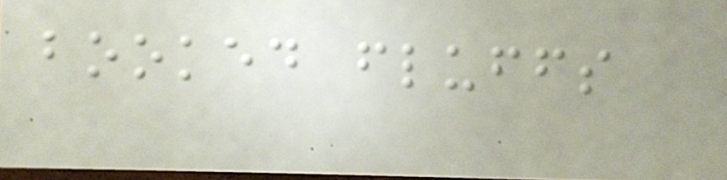booked fluffs
